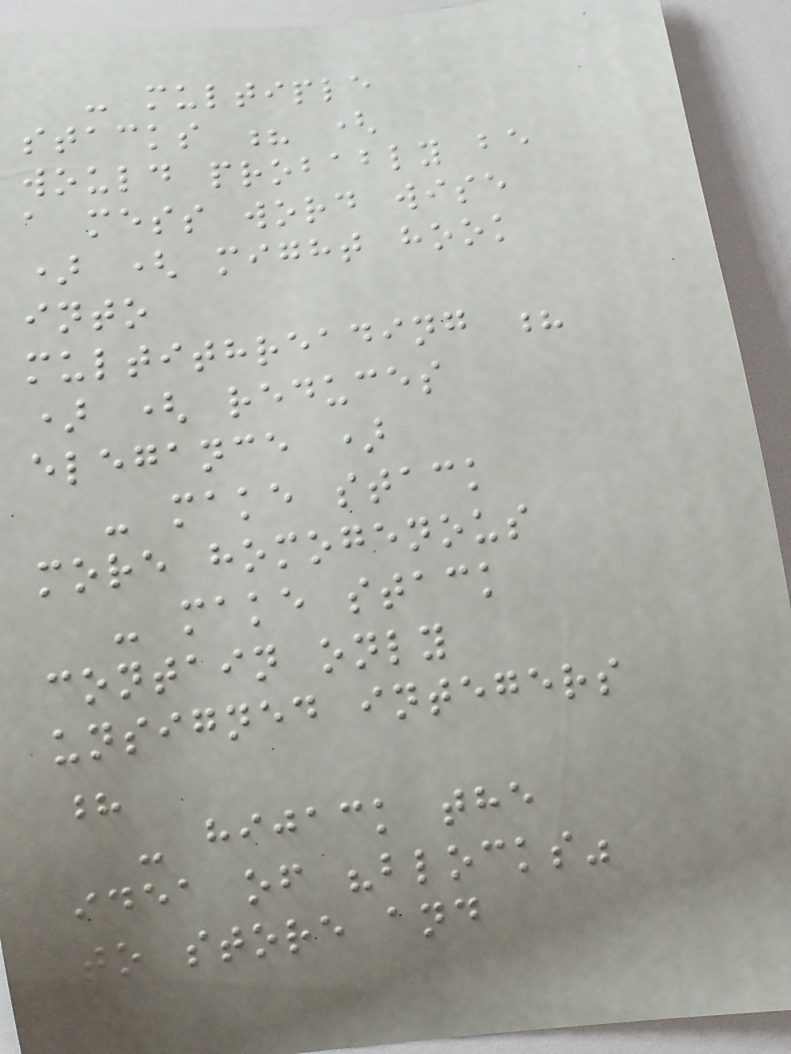- multiple
stacks ? (
would probably be
a mess word wise
) ( might hook
into
multithreading ?
) ( reduces
elegance )
- make stack
more homogenous
- make stack
contain only
unsigned integers
?
- hijack the
idea of "blocks"
to store and
